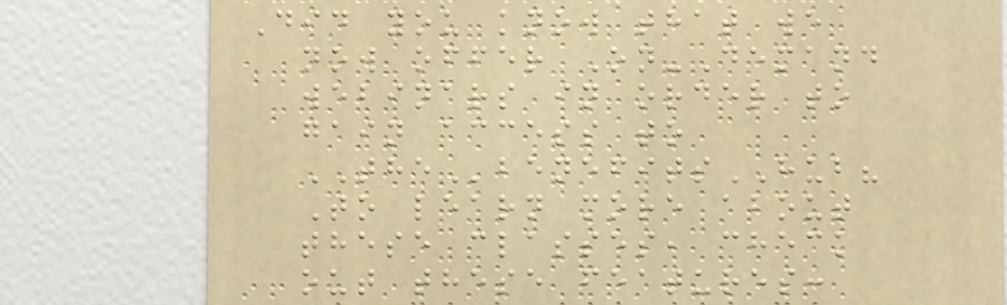Did you know that we
now offer On-Demand
webinars in order to
gain access to
THEbenefitsHUB?
To learn more about
these classes, check
out these features:
